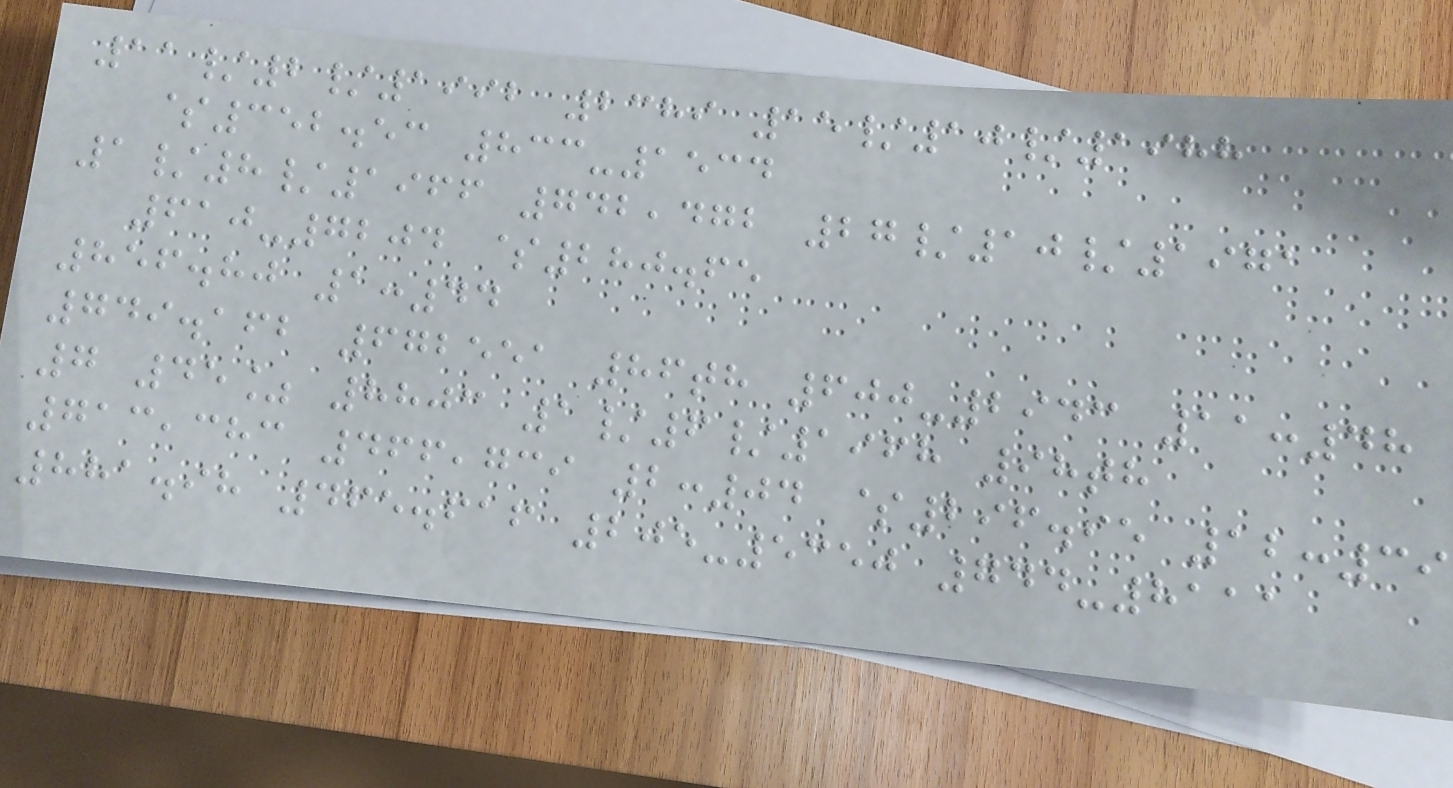11/2/1992 2389 15/10/1988
$352.53 833-1534
1/8/1966 742,472 27/10/1971
610-7204 $280.65
856.80 1:44
749.162 672551 86th 600-2943 11:48
7 45% 8803 1/6/1968 98th
713,383 466,739 2:04 $296.95 12:39
881.98 465.616 205-5350 744-8111
